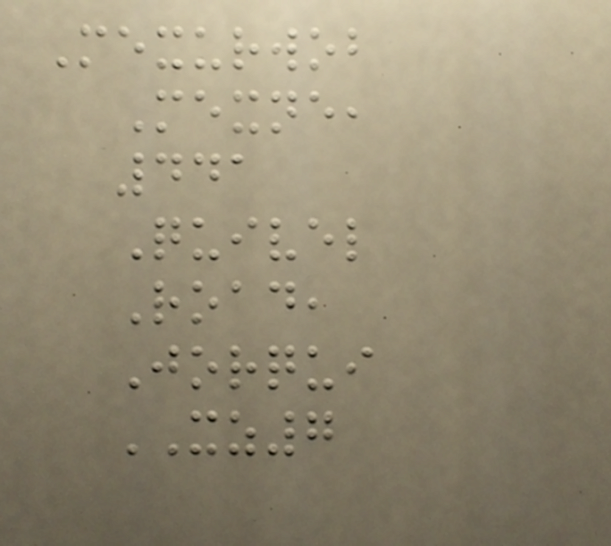Mexurwob
Mexne,
441
Quivel
Road,
Jorqui
XZ7
